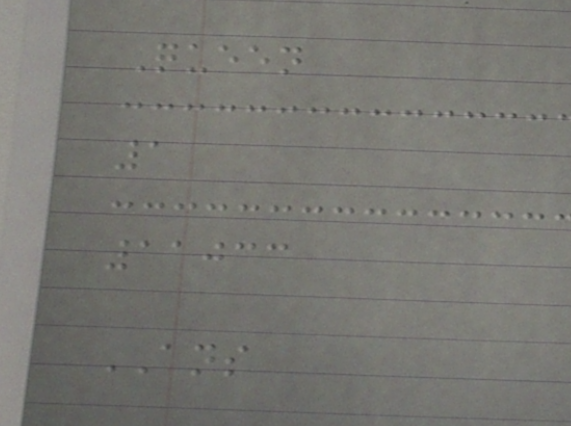Queen
1
11033
ANS
